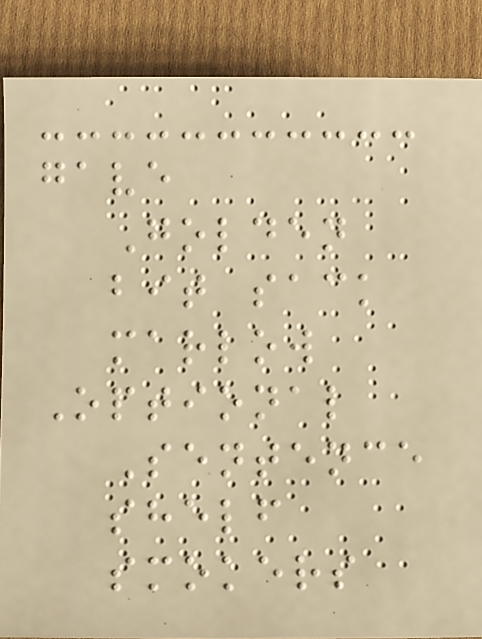gave
Golden
bit sack
marlow
Optional
Sentence
shelf
smokers
